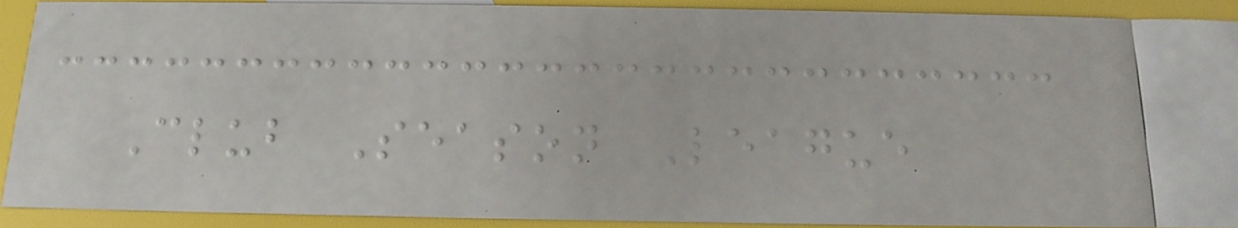Club Season League
